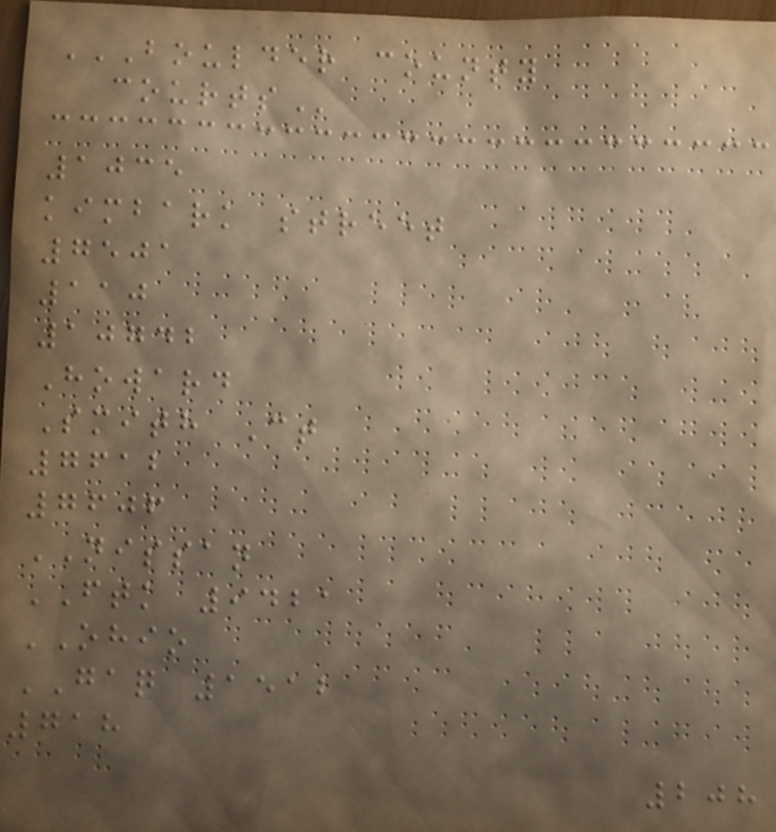BOULDER COUNTY
COURTS
1035
kimbark street
7501
110
10742
Howard
Smith Ct
7612
7606
NISSAN
FTK 9421
OHIO
GAQ 1512
718
208
